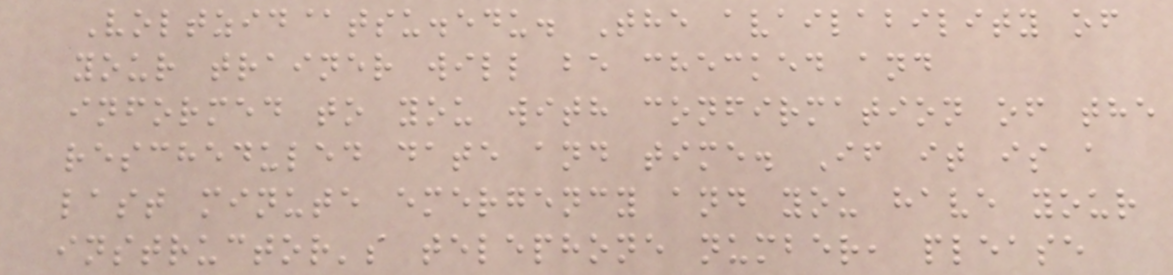Voltzid@tsu.edu. The availability of
your trainer will be checked and
informed to you with confirmation of the
rescheduled date and time. If it is a
last minute emergency and you have your
instructor's telephone number, please
